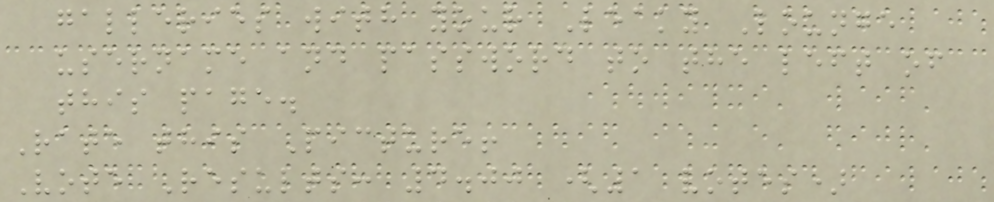galleries with your Leaky Lounge
username and password to the left of
this page.
Rate this Picture!
Vote Results: 4.00 (1 votes)
